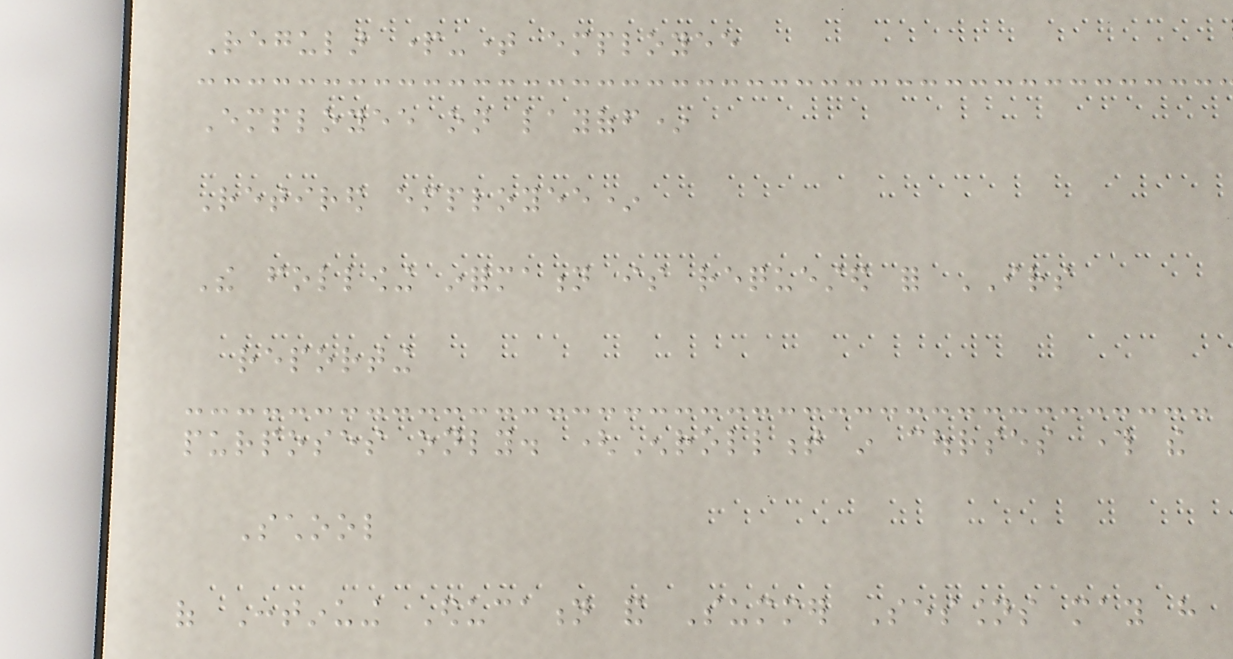Regular part-time employee
Employee on layoff*
Retired employee*
The following information is requested for IRS
reporting
purposes only. (Enrollment in courses through the
School
of Continuing Education and Summer Sessions may have
